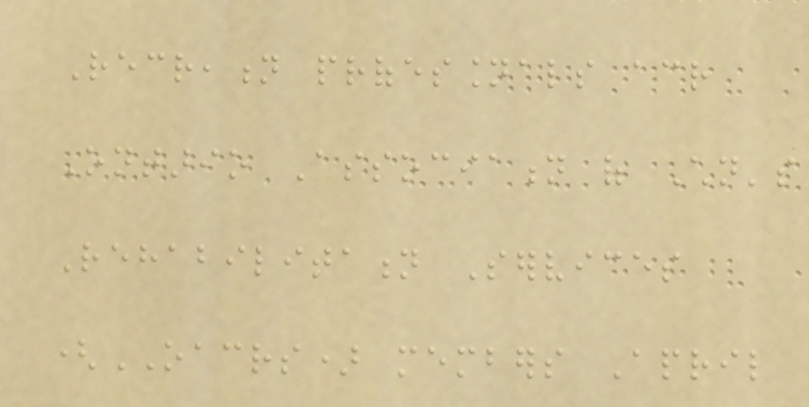Recreation professionals across
Ontario Association of Children's
Rehabilitation Services
(OACRS) members April
